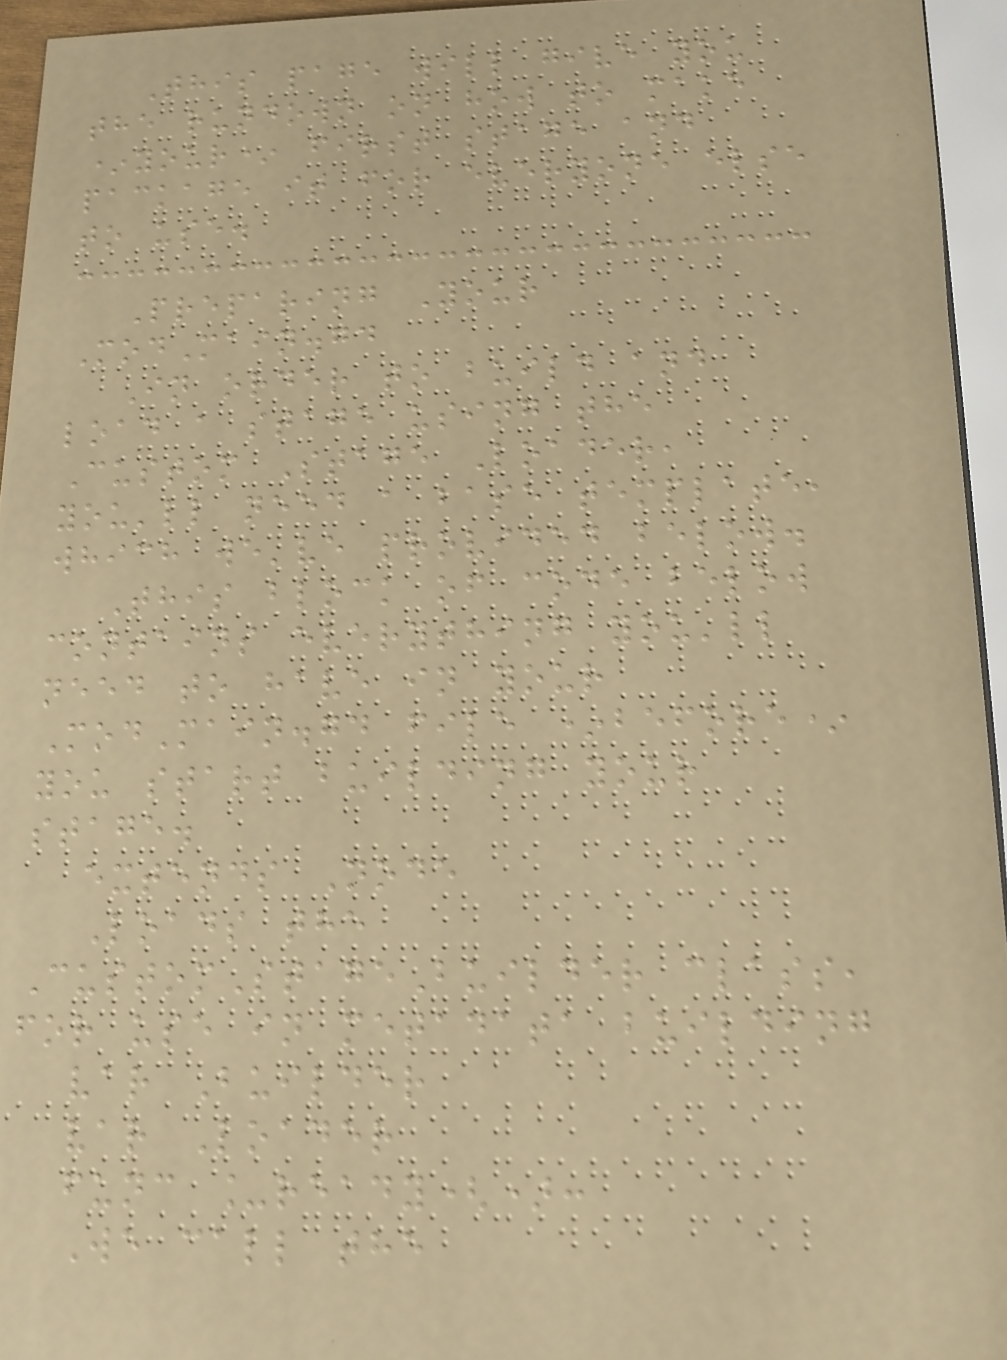This page will give you
the rundown on how to make
*your* first stage and
package it for everyone else
to use.
Preparing Your
ModMain.gd
In order to build and
load a stage using the
Custom Stage Loader,
you'll need a base template,
which we've provided below.
This block of code below
contains everything you'll
need to have in your
ModMain.gd file *before*
you start building your
stage.
extends Node
Loads the
CustomStageBuilder class,
for use in metadata building
var Builder
var Loader
func _ready():
We call the
